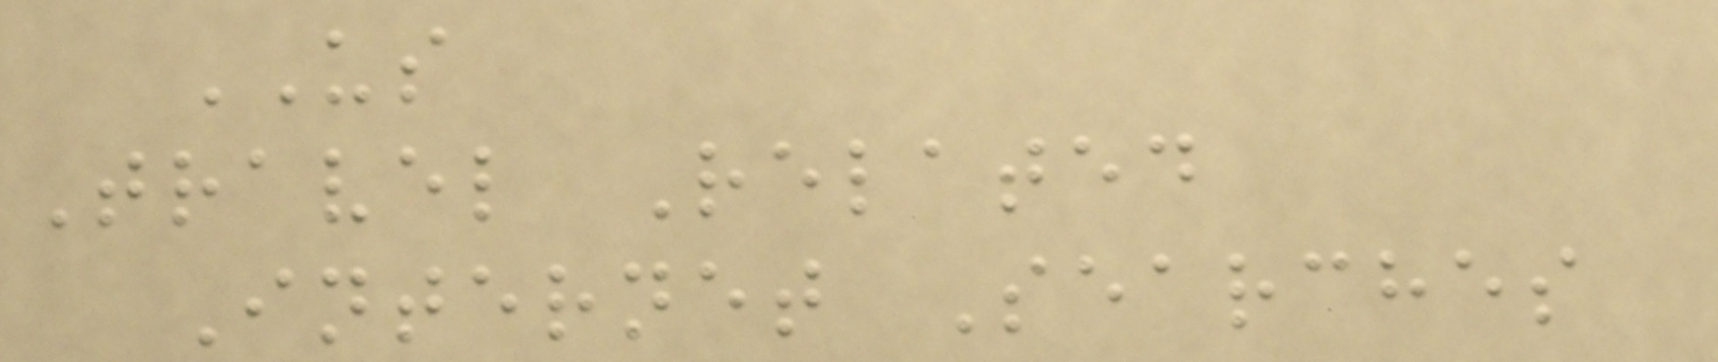US
Travel Related
Internet Searches
